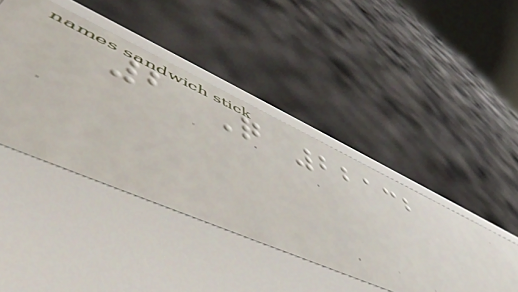2 Q 22132
